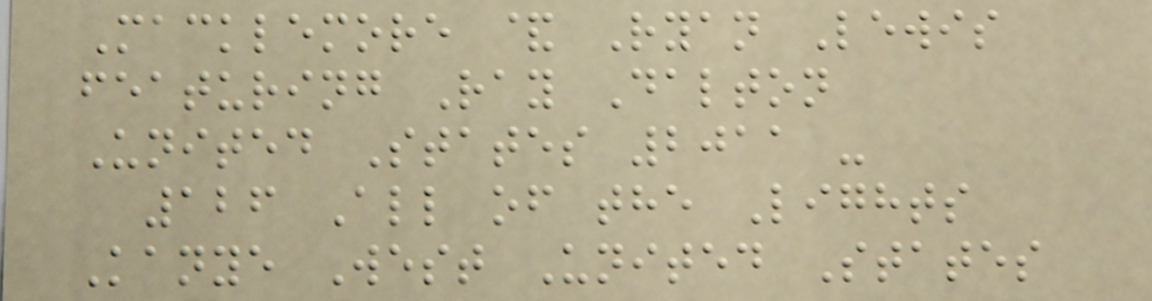Macklemore & Ryan Lewis
featuring Ray Dalton
United States 2011 -
126 All of the Lights
Kanye West United States
